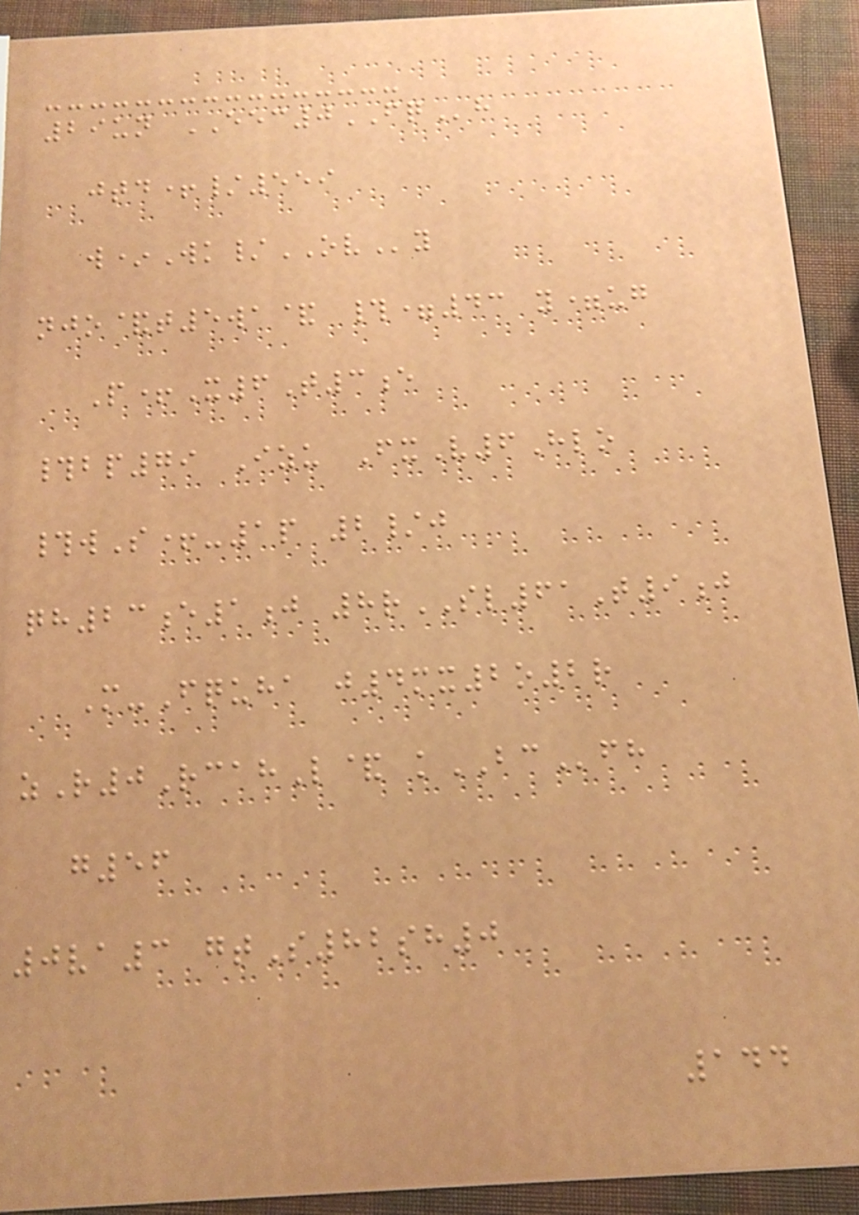29un EEC0FQh
jtd+/559
w*Wk/OVy
njo&t5wa& #=43 y=ug
P+X6T3e
#bp79 Izu FxV6Hlo
#wS+-1p 2/j
qh23e1j 8rSL61T9j
M-Fquha j4mx2o2r
zR0RcahL& kBCfh
g56
0va3 gtS82sh0
144
